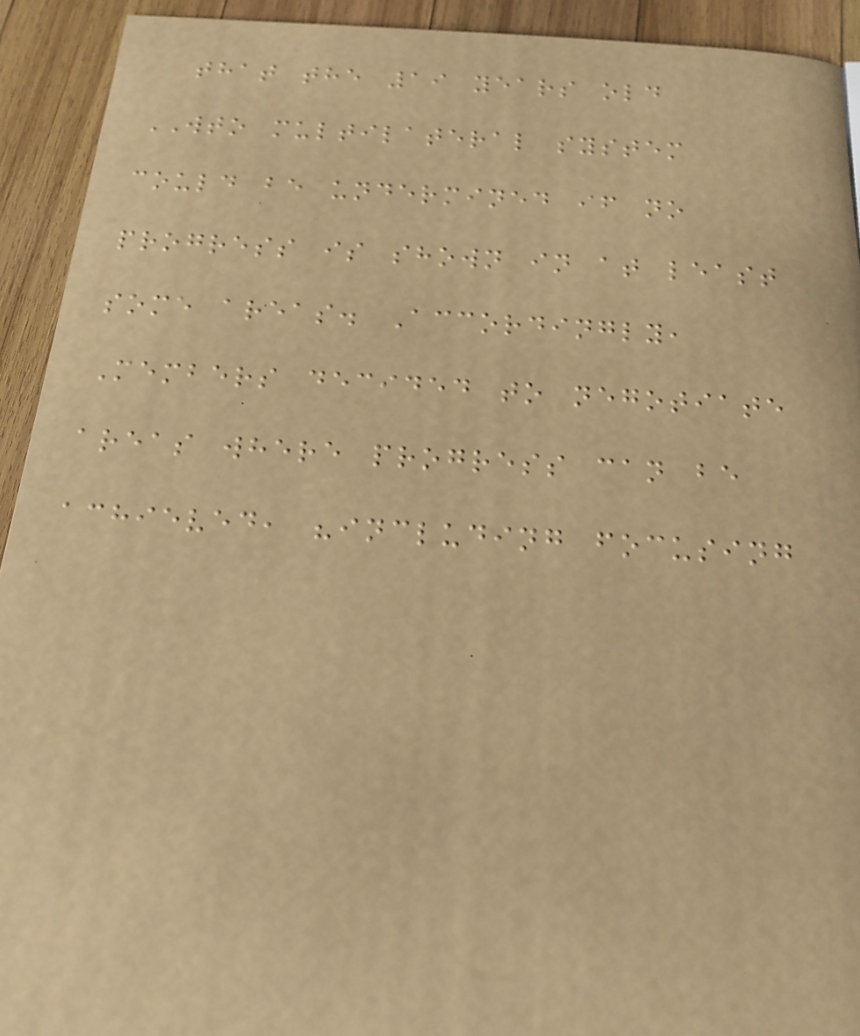that the 19 years old
WTO multilateral system
could be undermined if no
progress is shown in at least
some areas. Accordingly,
Members decided to negotiate
areas where progress can be
achieved, "including focusing
